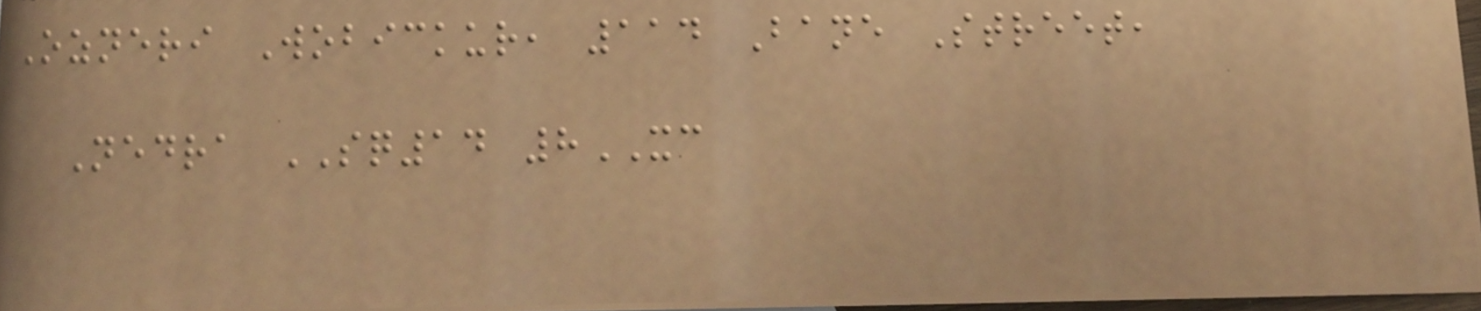Ozneri Wobickur, 114 Bane Street,
Nedra SQ14 8XC
